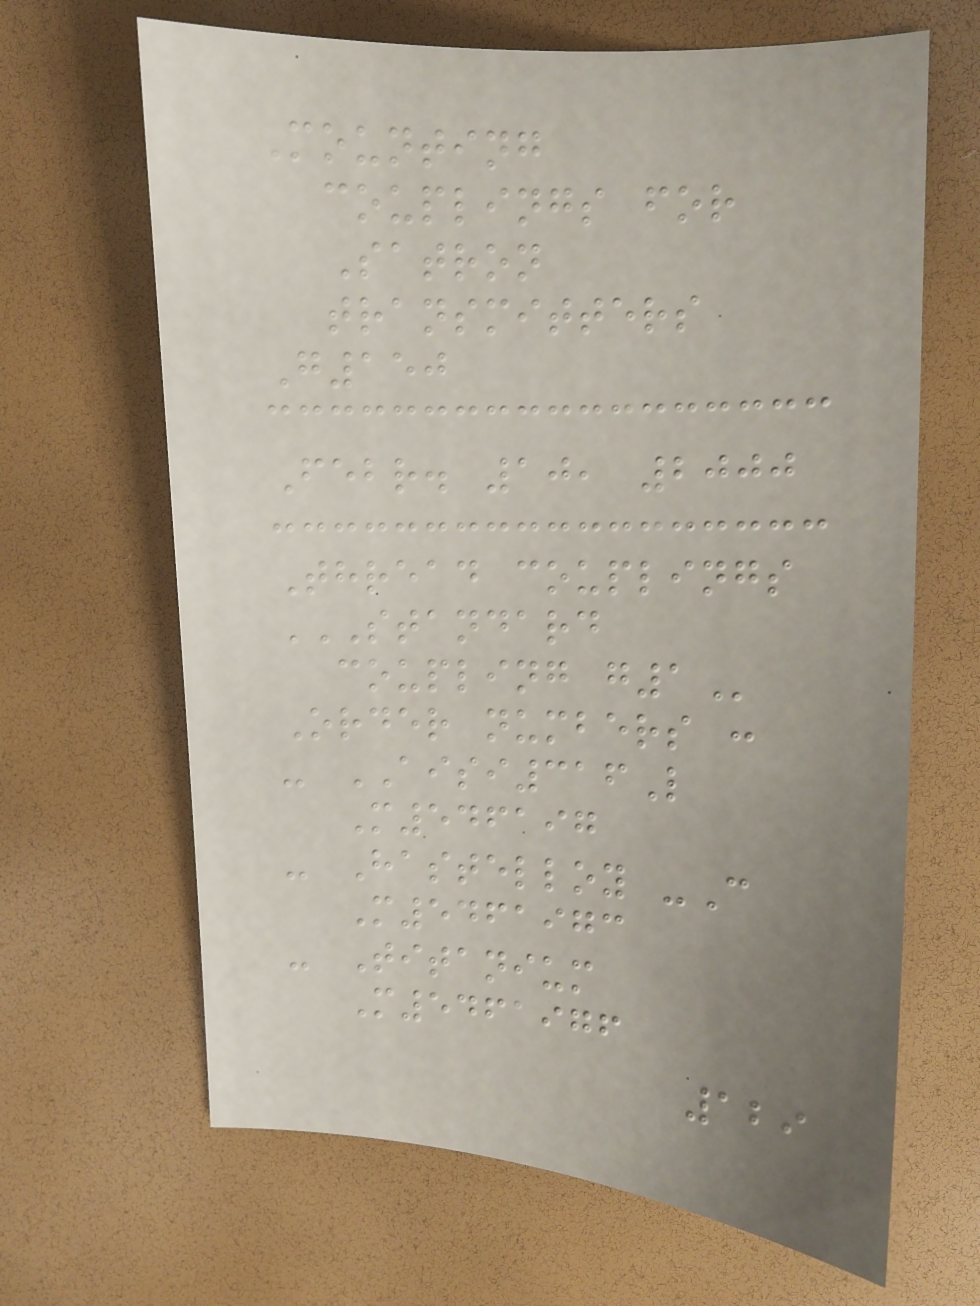Mounting
couplings for
Satron
transmitters
G150
Febr. 10, 2000
Thread couplings
STANDARD
COUPLING G1
Order numbers :
- AISI316L
M546197
- Hastelloy -C
M5461973
- Titanium
M5461976
129
